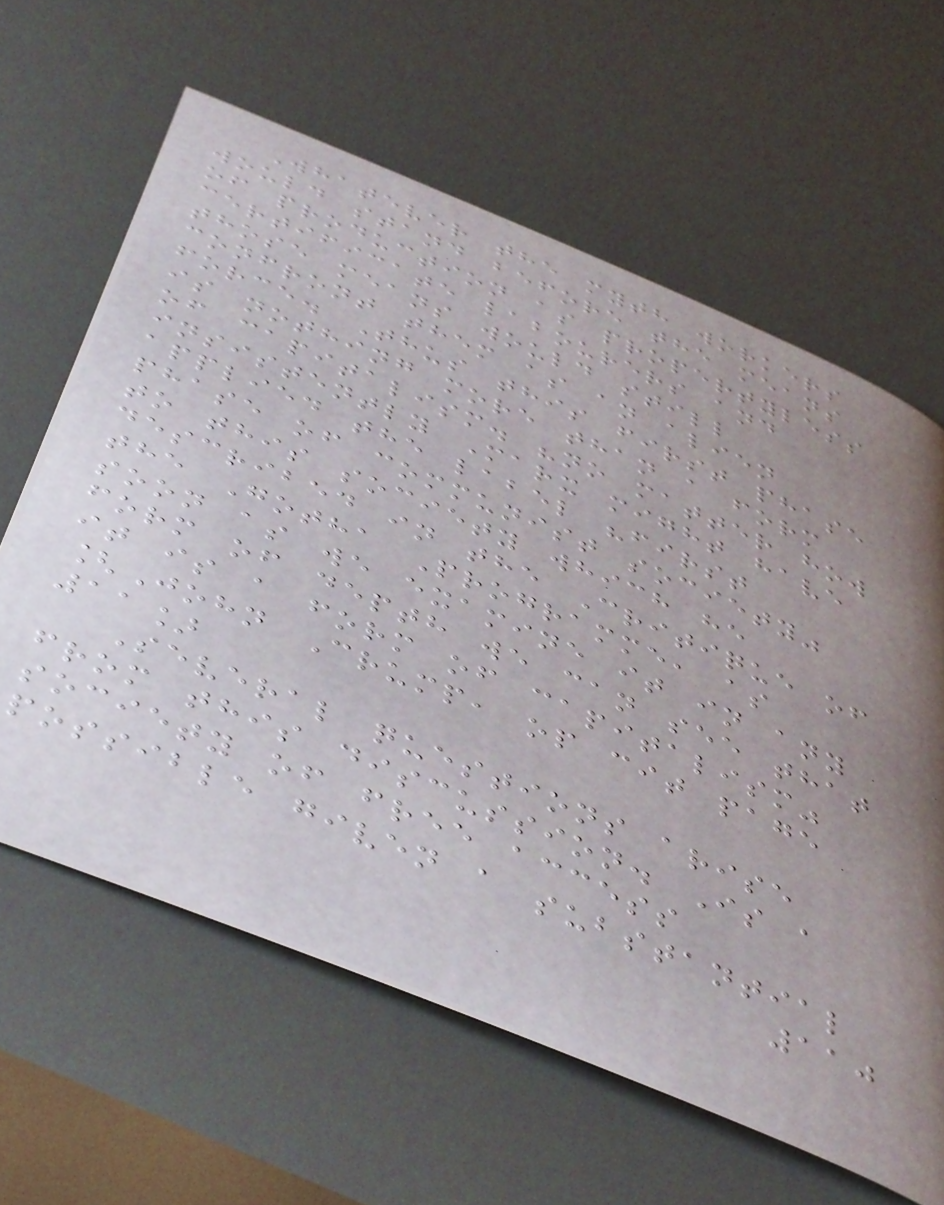Whatever the myth workers
would stand before the means
of production as propertyless
certificate labourers and
those means would still
confront them as an alien
force. Thus this first phase
is nothing more than a form
of capitalism. "no matter how
insistently Marx might have
applied the label "first
phase of communist society"
to this society which he
described in the Critique of
the Gotha Programme, as
soon as we examine it in any
form of depth we can see that
it is a form of capitalism"
[John Crump, op cit page
11]
Several questions arise
from this discussion. Is a
society of free access
possible given a substantial
110
